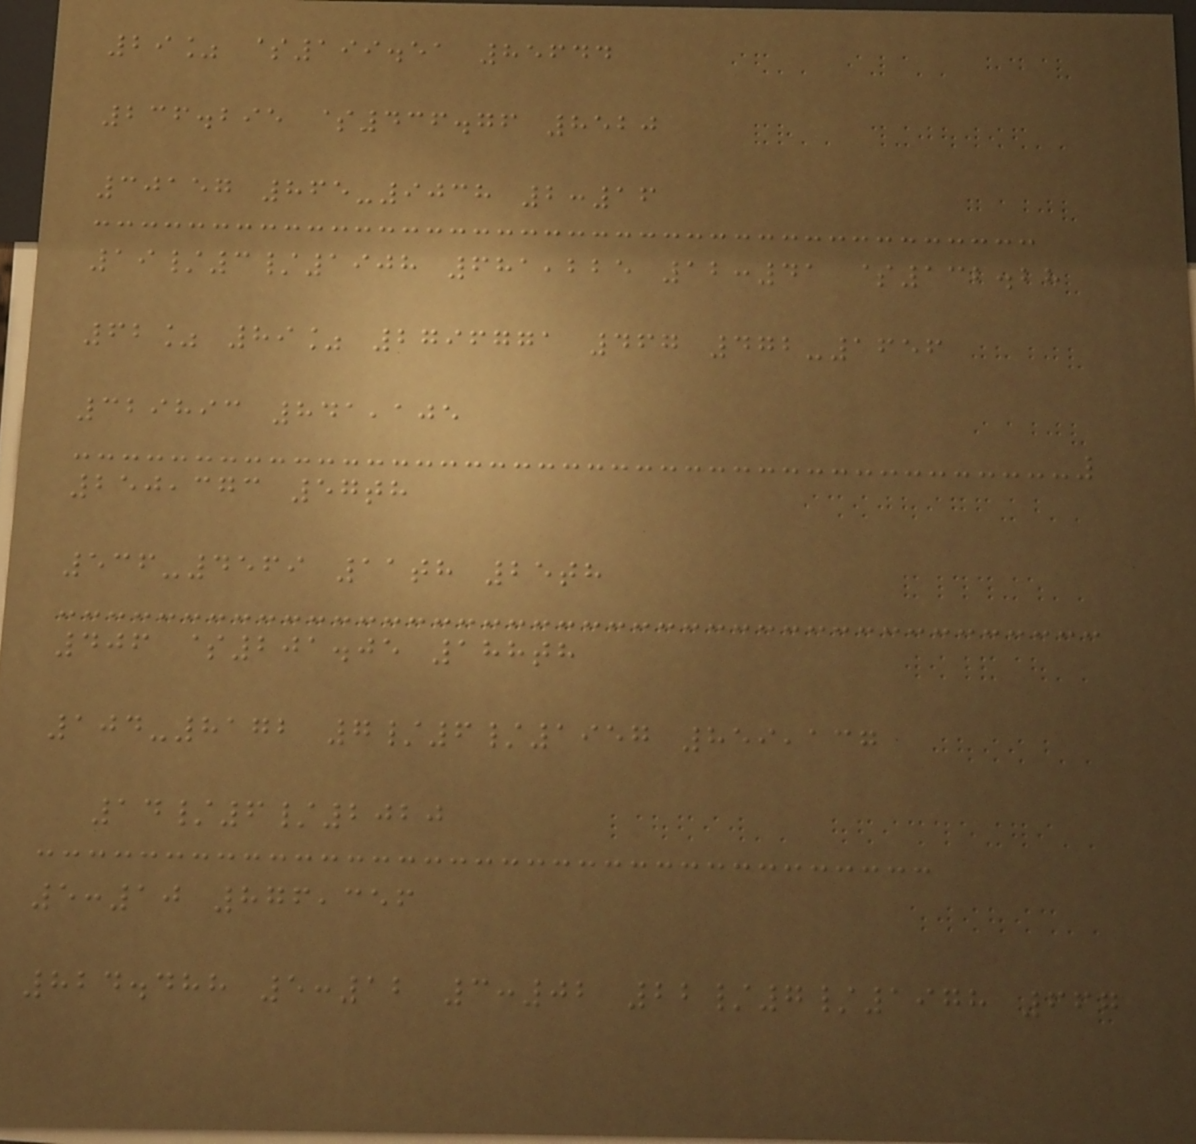29% $199.51 85644
236.295 $436.76 8520
30157 865-9038 2:16
19/3/1908 681,225 12:41 $132.28
62% 89% 2796771 467 472-1656
329893 841,105
250,373 57th
536-4569 11th 25th
406 $201.05 188th
104-8172 7/6/1957 859,137
14/6/2020
5:10 876,356
824.488 5:12 3:02 22/7/1978 667
